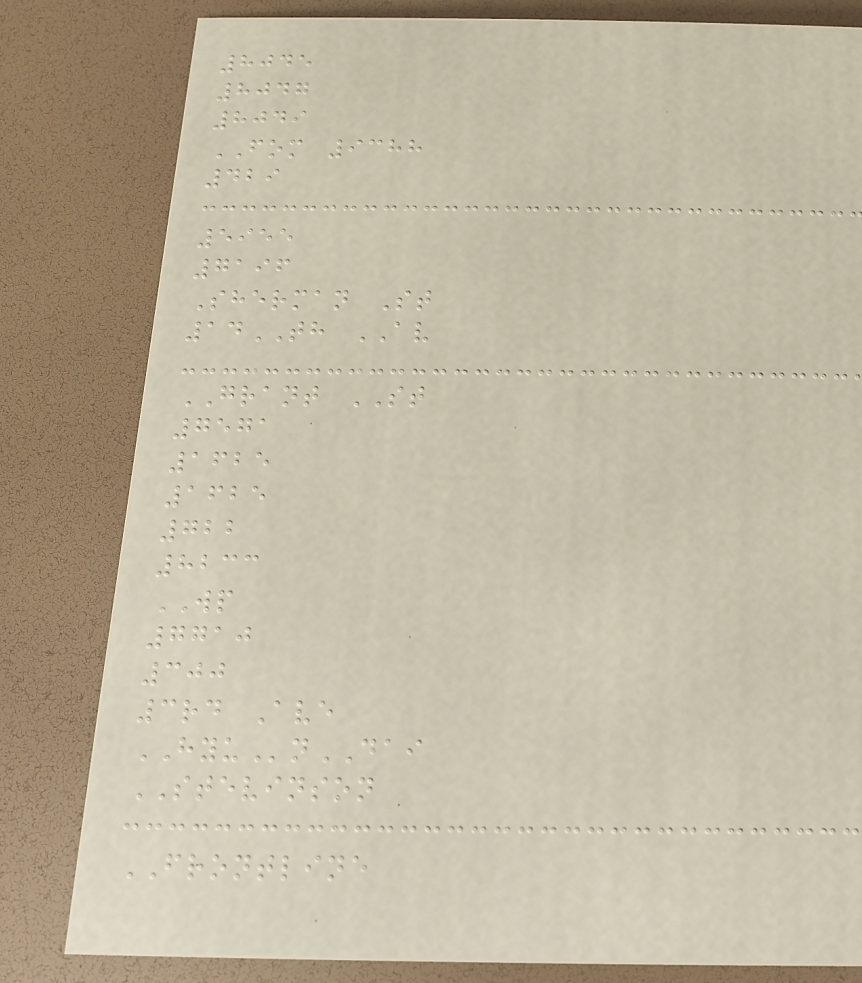8045
8047
8049
FOM 9388
429
5955
7196
Sherman St
14TH AV
GRANT ST
7571
1625
1625
722
8233
WP
7710
300
3rd Ave
HYUnDAI
STEVINSON
FRONTLINE
